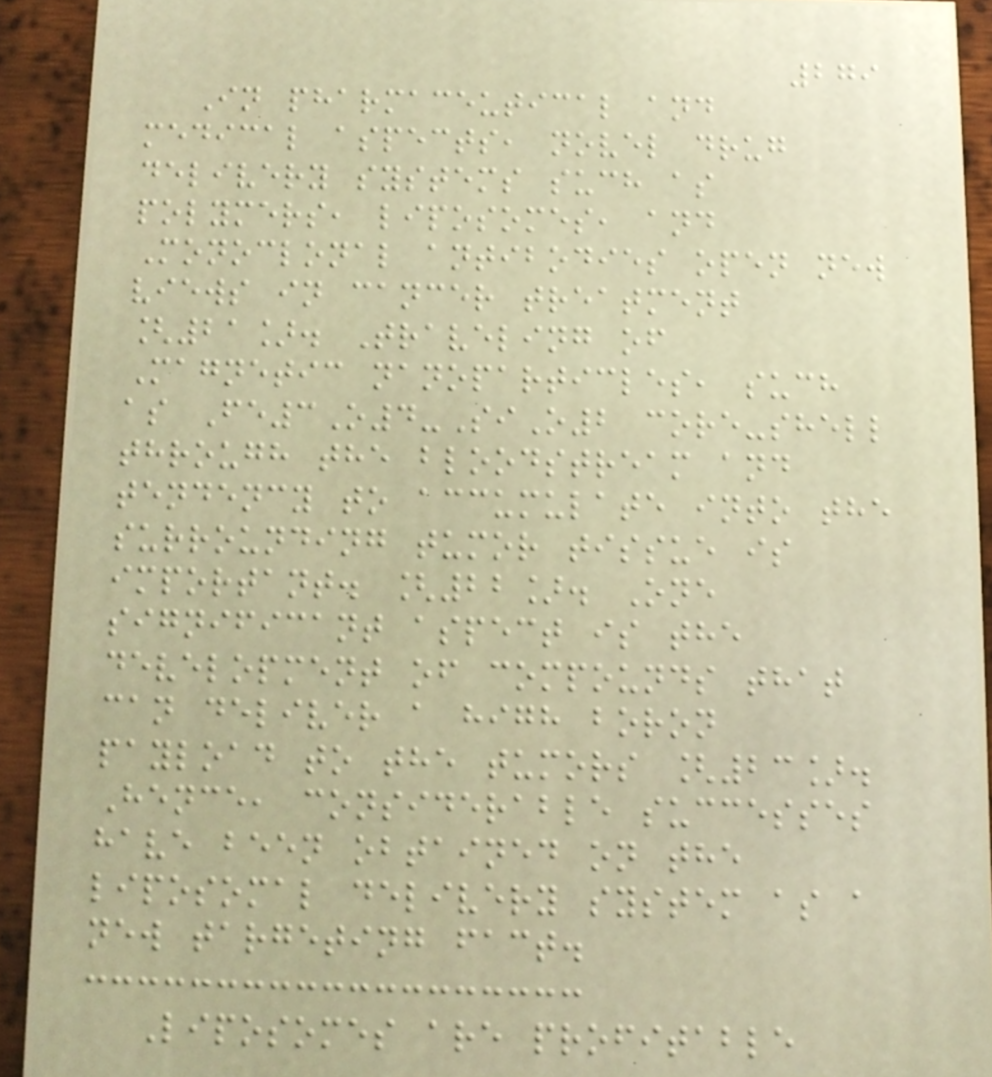279
In pharmaceutical and
medical aspects, novel drug
delivery systems such as
polymers, liposomes, and
Monoclonal antibodies open new
views in cancer treatment
[21]. Traveling of
Magnetic nanoparticles, such
as Fe3O4-SiO2 core-shell
through the bloodstream and
tendency to accumulate into the
surrounding tumor tissue is
important. [22]. One
significant aspect is the
development of compounds that
can deliver a high boron
payload to the tumors [23].
Hence, considerable successes
have been obtained on the
liposomal delivery system as a
new targeting fact.
Liposomes are profitable
